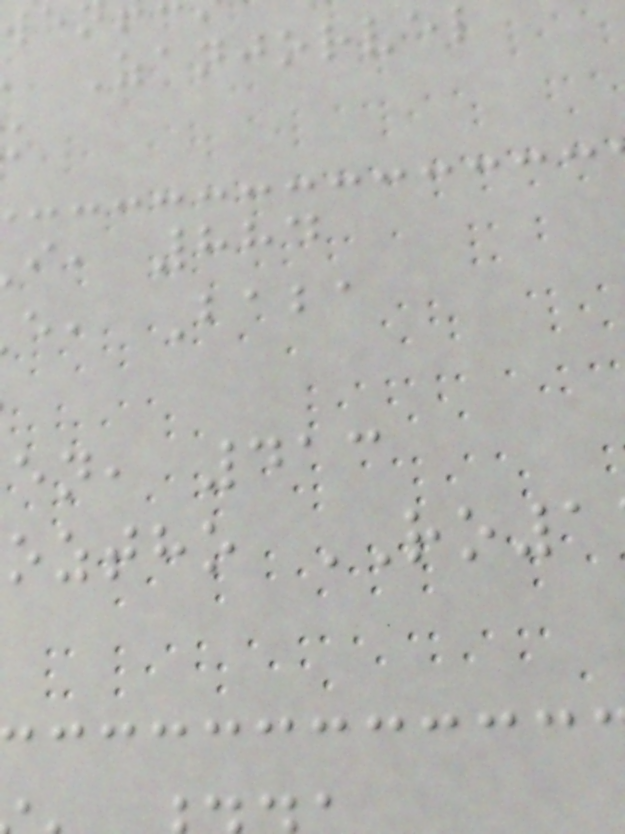Zanjorve
i, 884
e, Baba
en, 413
oztho RO1
